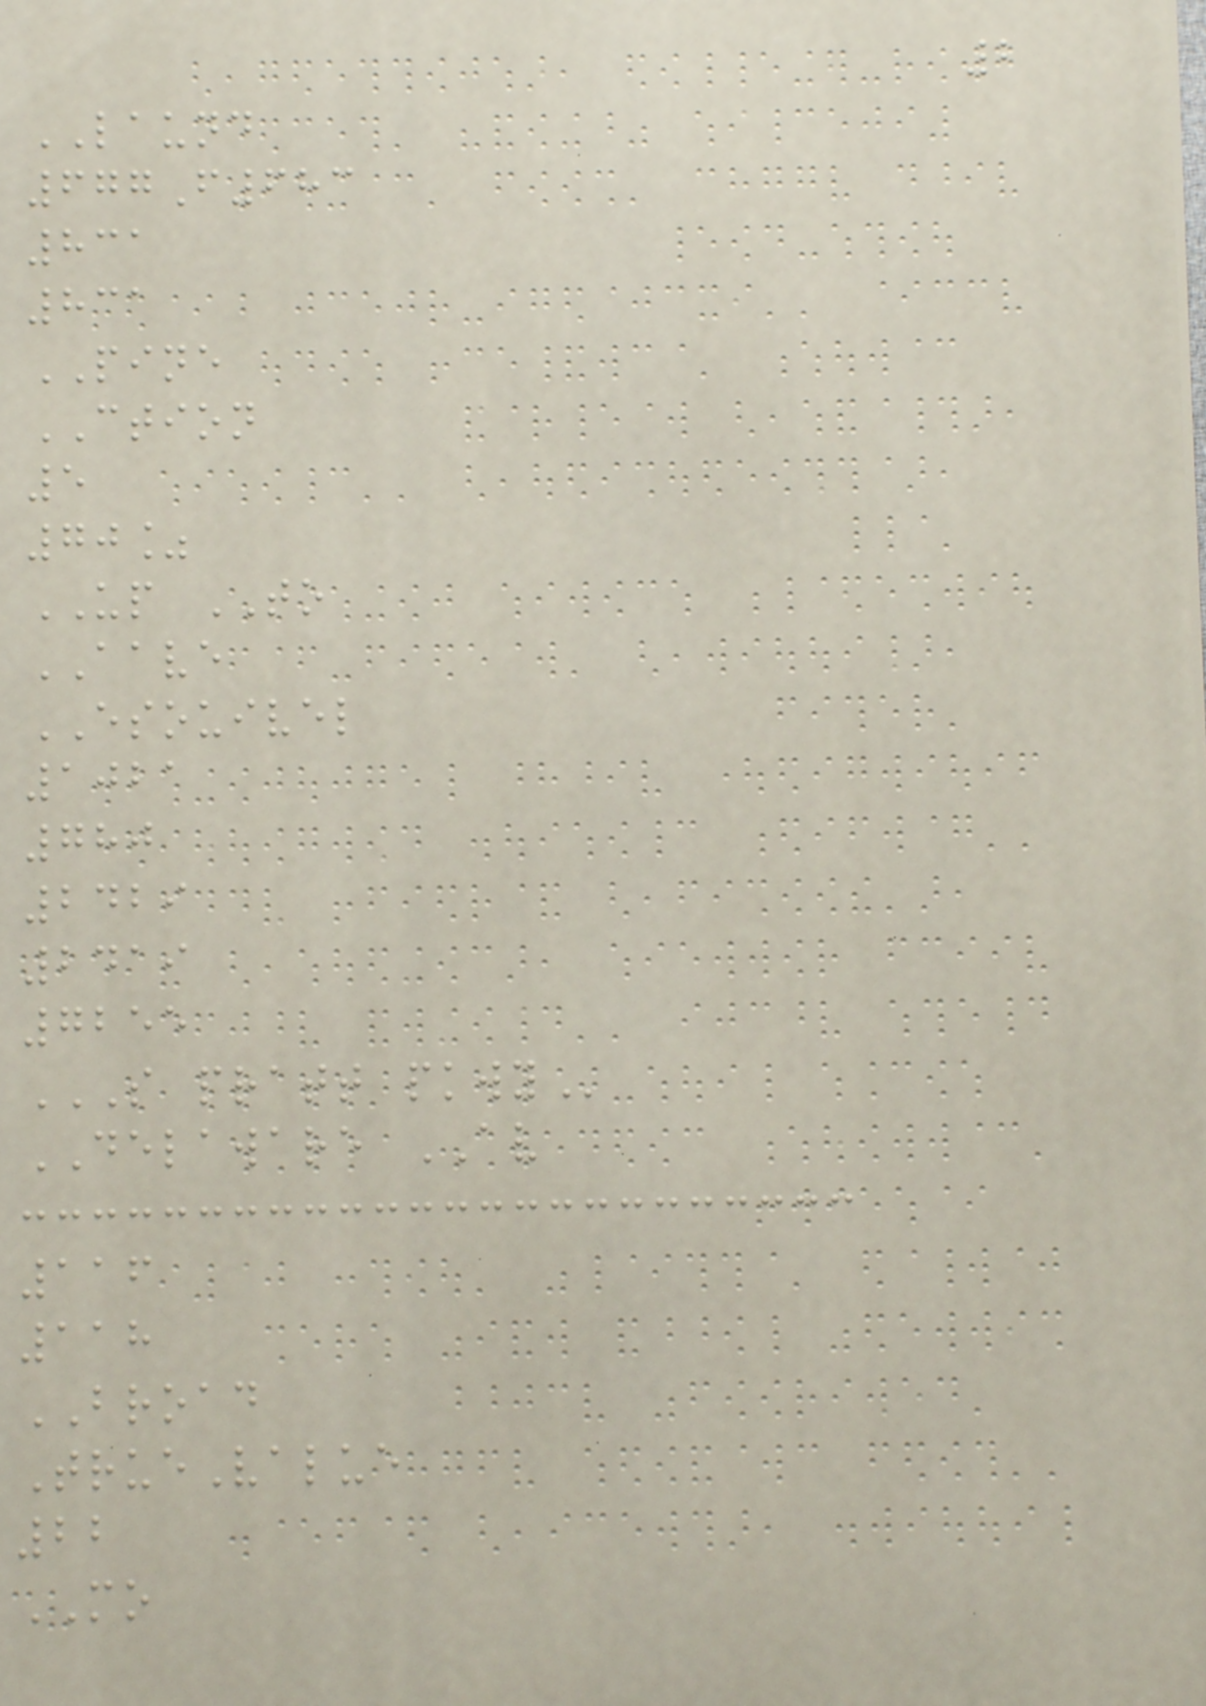2
LAUND
677F683
831
831
PINE
CTION
5
70%
UP TO
AAVE
ESOUIVEL
1021
780
2429
2419
7255
S PRATT PKWY
DELAWARE AV
116
118
BROAD
TrueValue
22
MO
